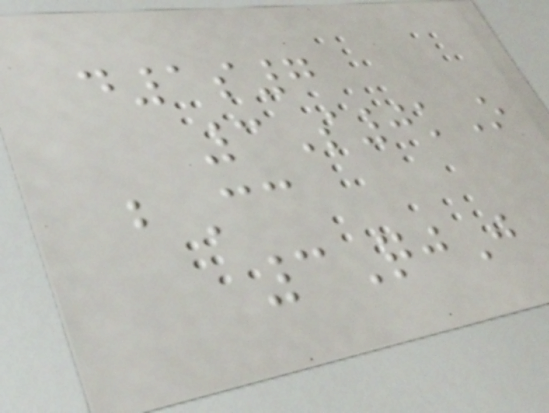d1s7
3S0kO
bCc
3QjJ
